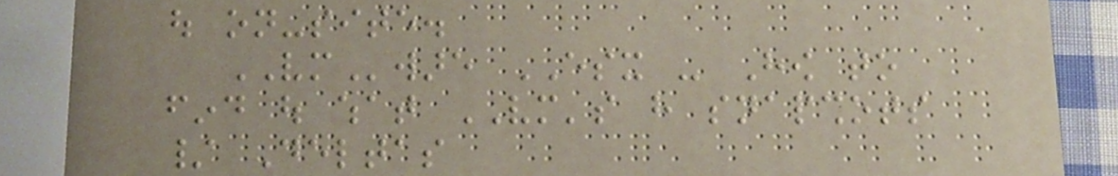out on-site.
VMware ESX - How to
find out what VM's have snapshots
/ Deltas
